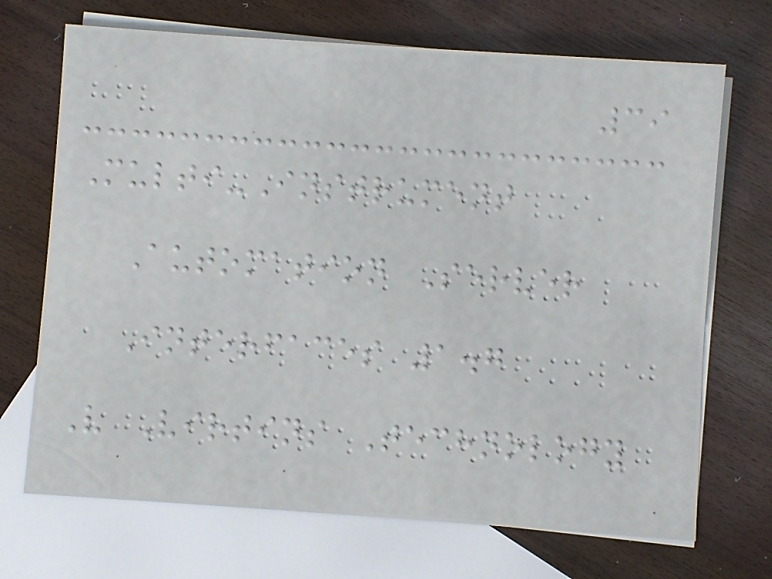39
Multi-Instrument
Automation Server
Interfaces 1.7
V Virtins Technology
